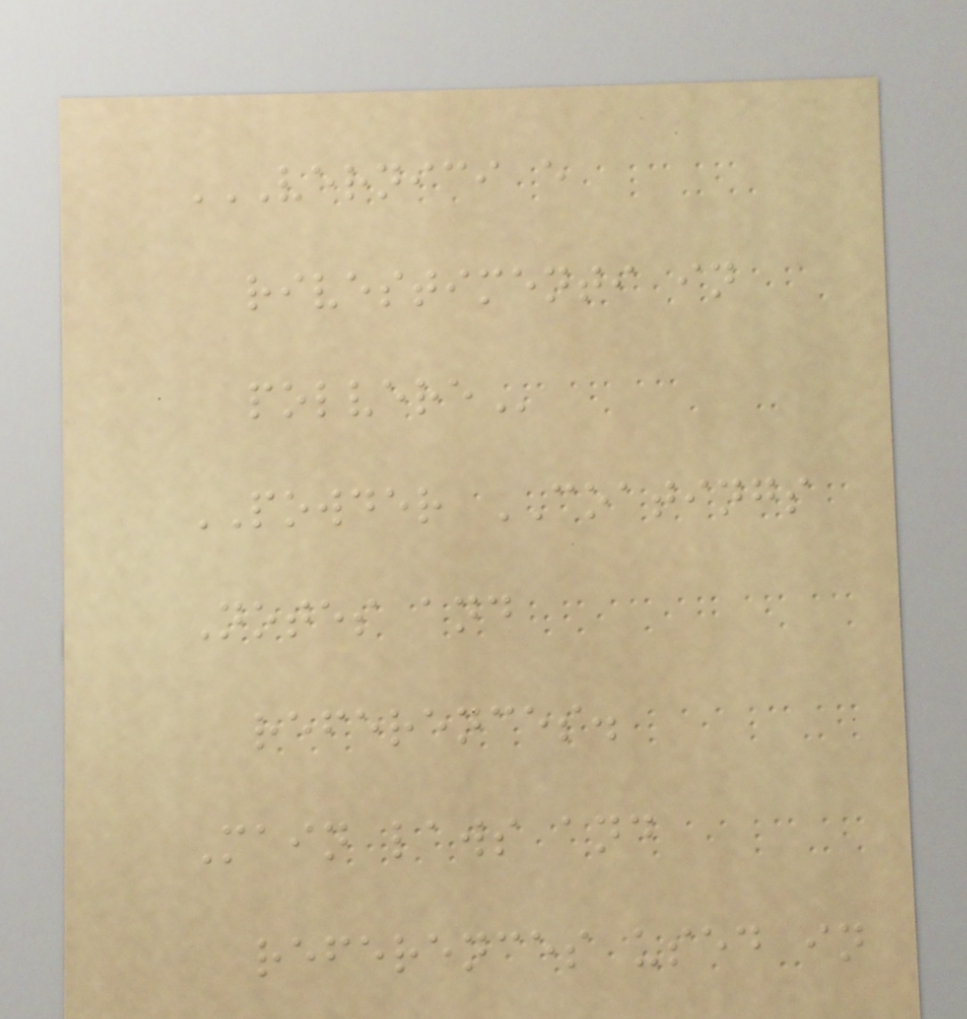VERNICI E
RIVESTIMENTI IN
POLVERE
POWDER COATINGS
Notes and
references.
Main laws and
references used in
